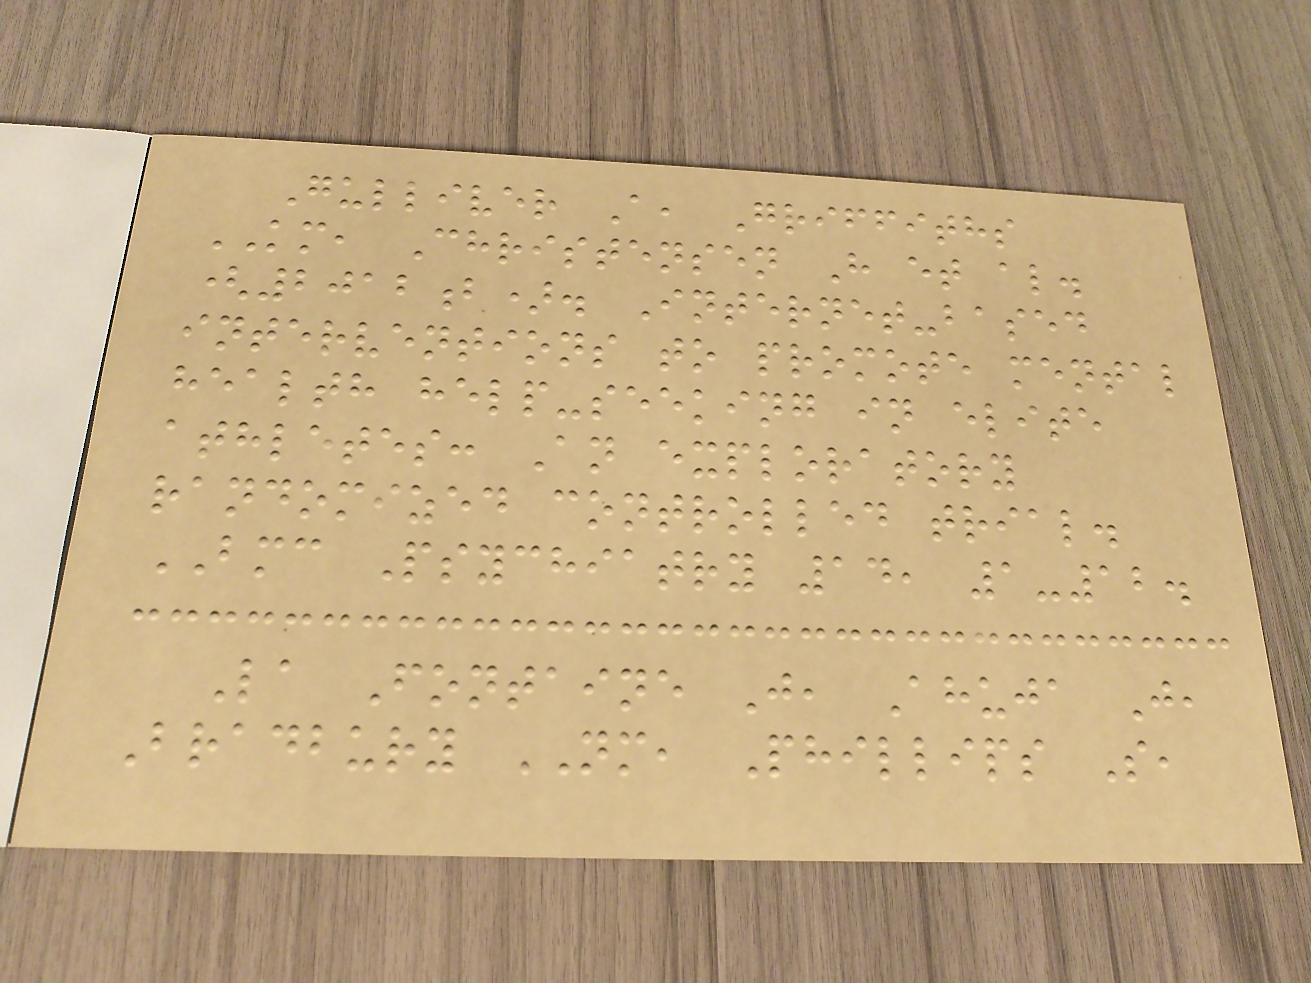Gulliver A, Griffiths
KM, Christensen H et al.
(2012b). Internet-based
interventions to promote mental
health help-seeking in elite
athletes: An exploratory
randomized controlled trial.
BMC Psychiatry 14, 1-12.
La Fontaine J, Ahuja J,
Bradbury NM, Phillips S,
